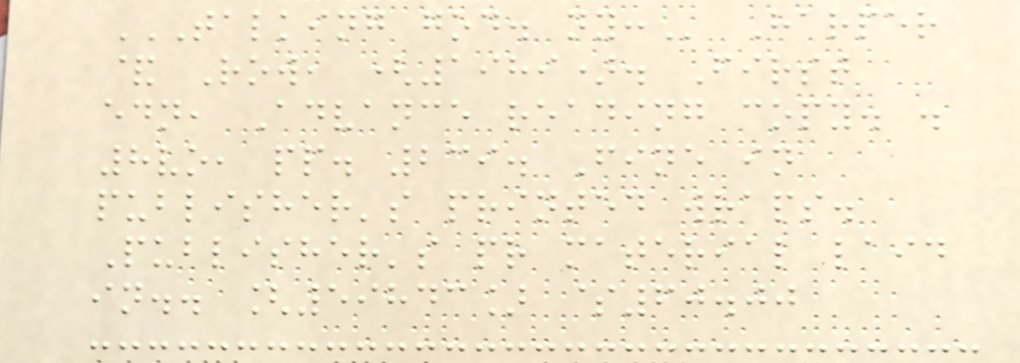TALKING GOD. NY: Harper
& Row, (1989). First
edn, Advance reading copy. .
8vo, pp. 239. Fine in
publisher's printed wraps.
Publisher's pr material laid
in.. [59843] $60.00
